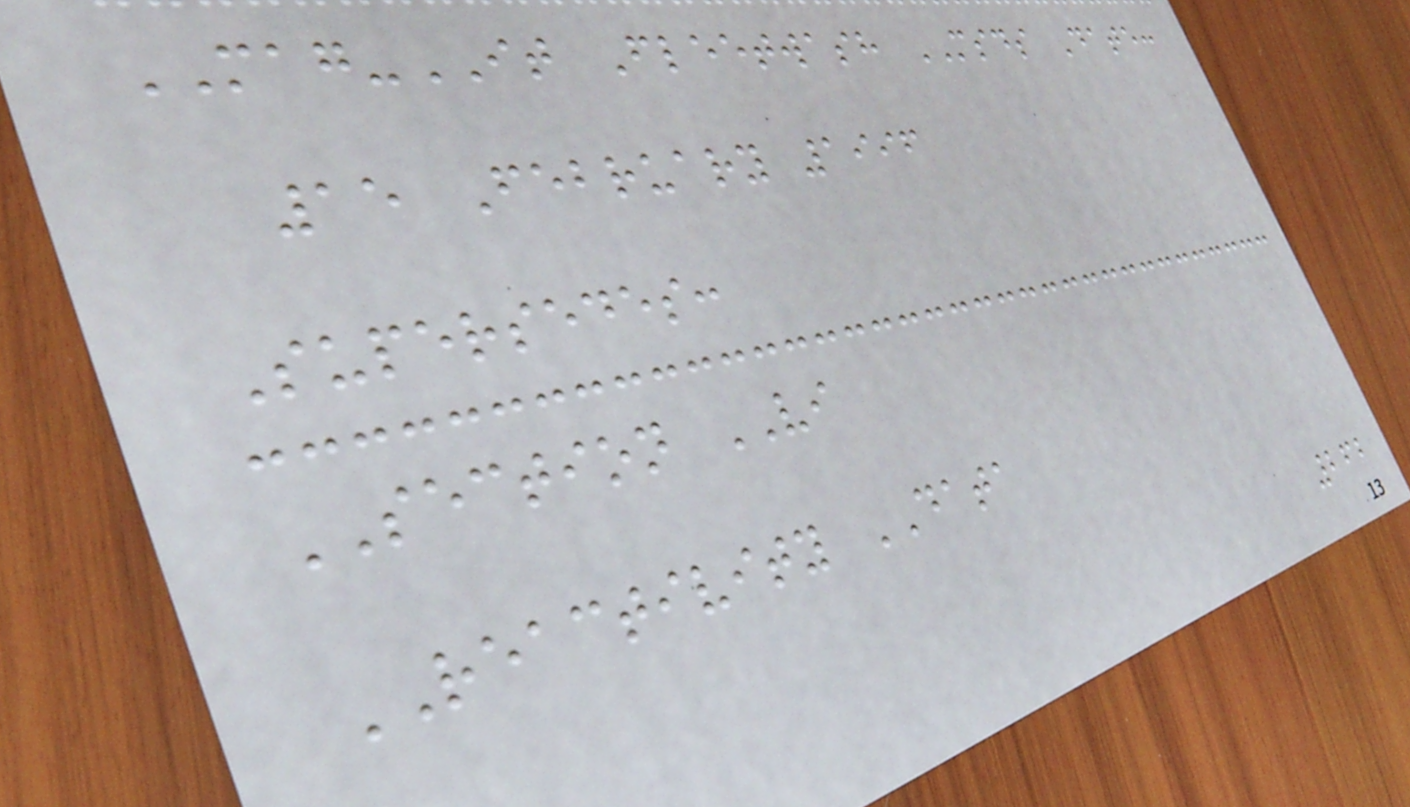MAG-IT Fleetwash MSDS Date:
15 February 1996
Supersedes:
SECTION VI
REACTIVITY DATA
262
